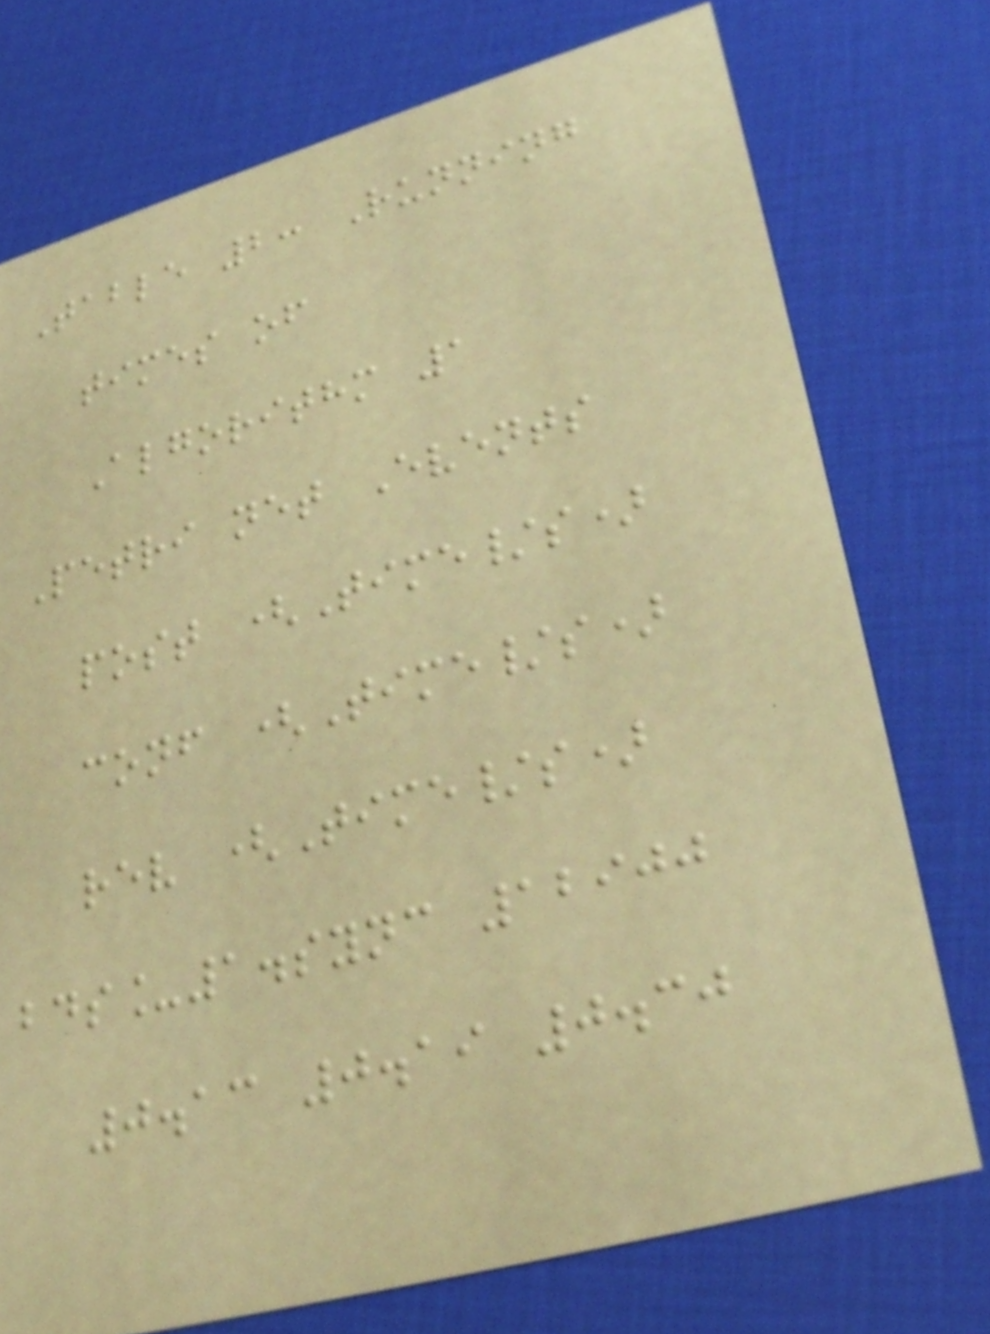Table 2: Running
times of
Algorithm 1
Petri net Events
post (Time/s)
conf (Time/s)
rev (Time/s)
bds_1.sync 12900
0.13 0.19 0.30
